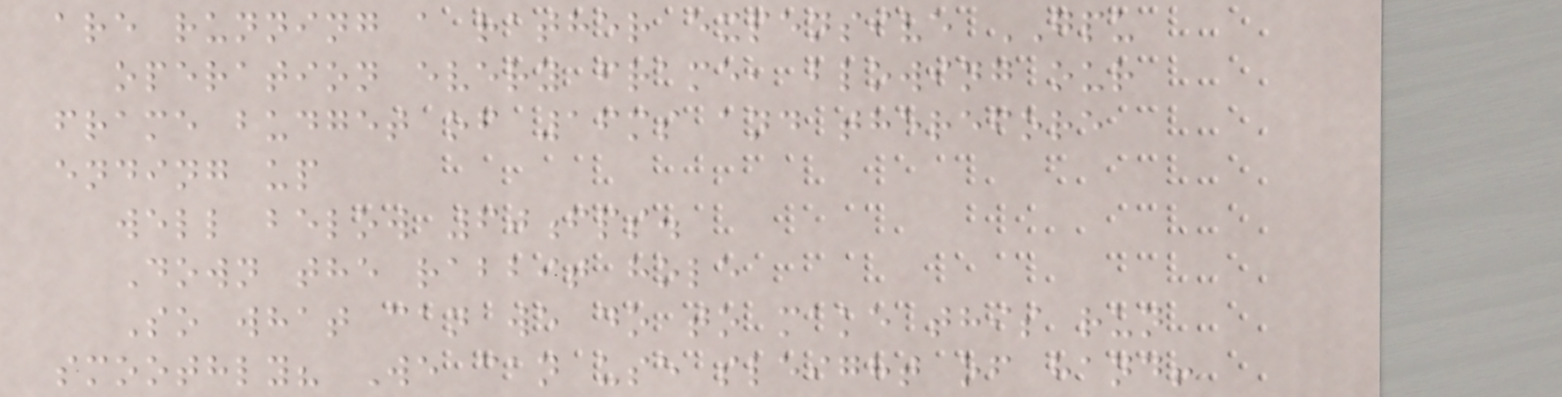are running a rather expensive GPU
operation every frame, blowing our
frame budget of 16ms and therefore
ending up
well below 60fps.
Down the rabbit hole
So what can we do to make this run
smoothly? We can use sleight of hand!
